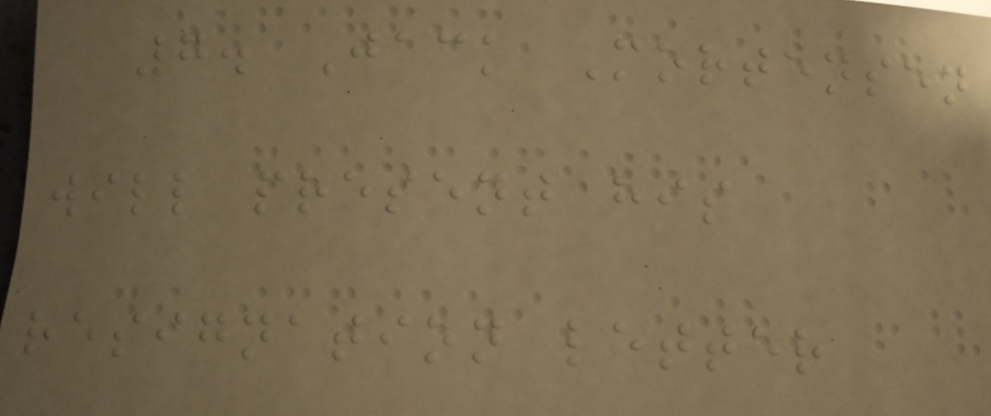7. Jack Mortensen
will present his
resignation letter
